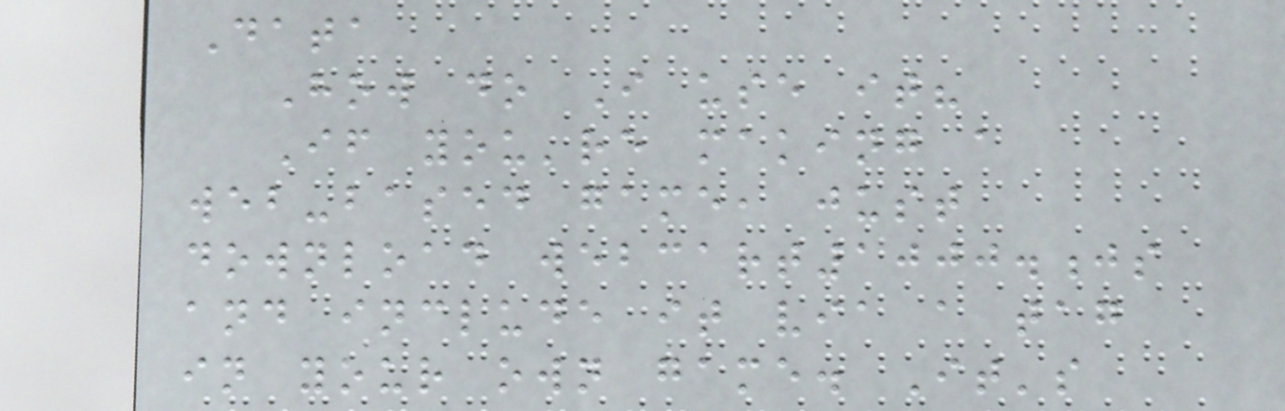Data
How do I use it?
If you're making a
web-based game, just
download webcart1000.js
and include it via a tag
in your own game. It's
